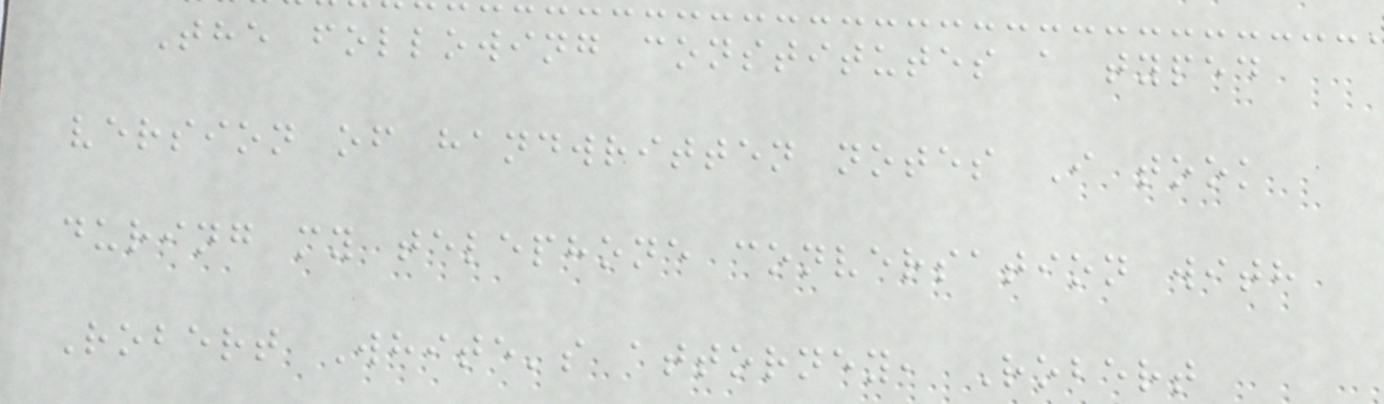The following constitutes a typed
version of handwritten notes I took
during my telephone conversation with
Robert White's attorney, Robert
